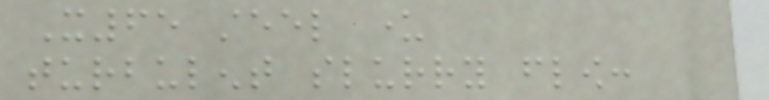X65 steel under
turbulent slurry flow:
